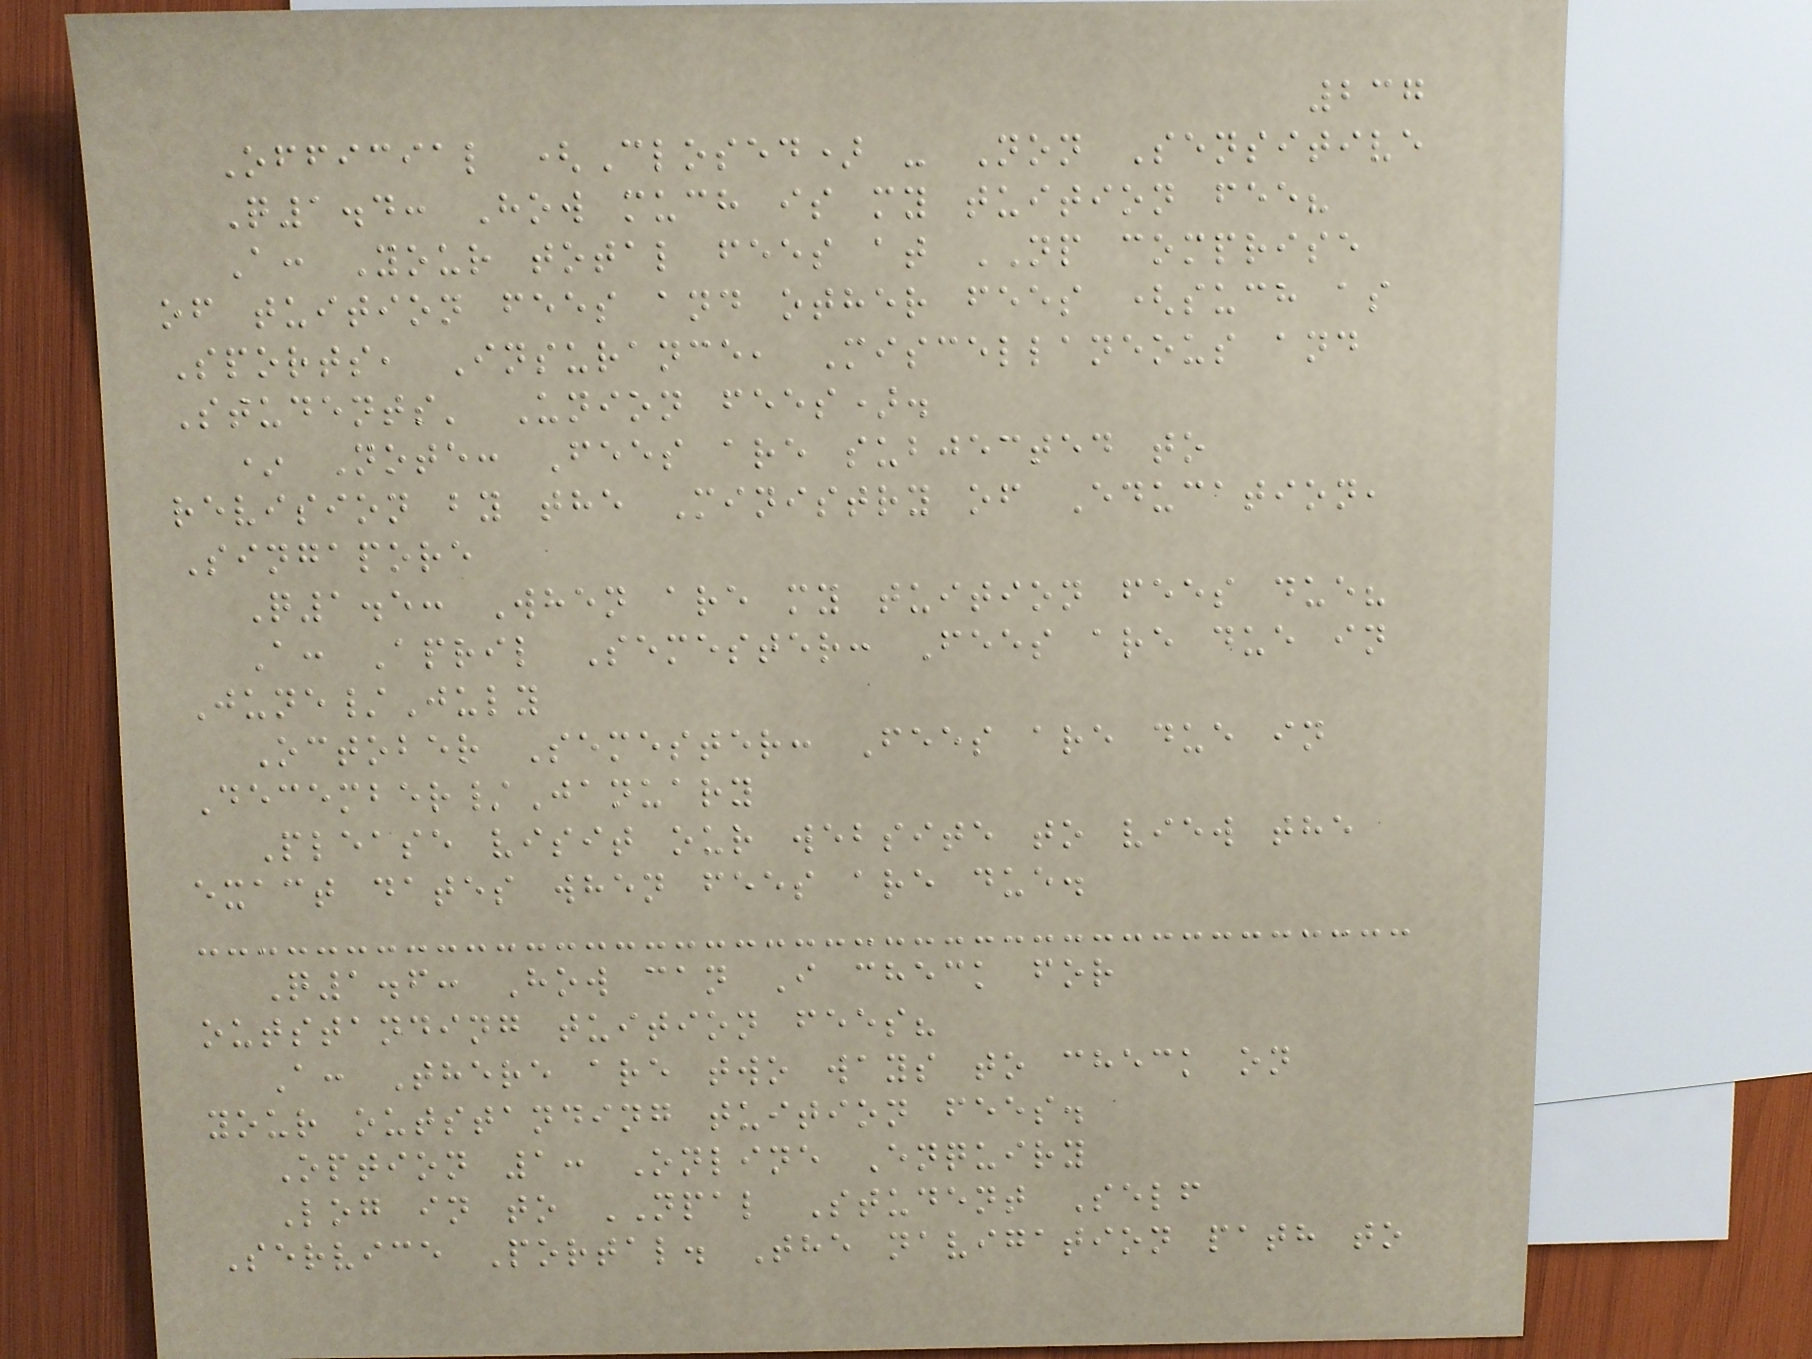237
Official (Closed) - Non Sensitive
Q1.4: How much is my tuition fee?
A: Your total fees at NP comprise
of tuition fees and other fees (such as
Sports, Insurance, Miscellaneous and
Students' Union fees).
* Note: Fees are subjected to
revision by the Ministry of Education,
Singapore
Q1.5: When are my tuition fees due?
A: April Semester: Fees are due in
June/July
October Semester: Fees are due in
December/January
Please visit our website to view the
exact dates when fees are due.
Q1.6: How can I check for
outstanding tuition fees?
A: There are two ways to check on
your outstanding tuition fees.
Option 1: Online Enquiry
Log in to NPAL Student Self
Service Portal. The navigation path to
